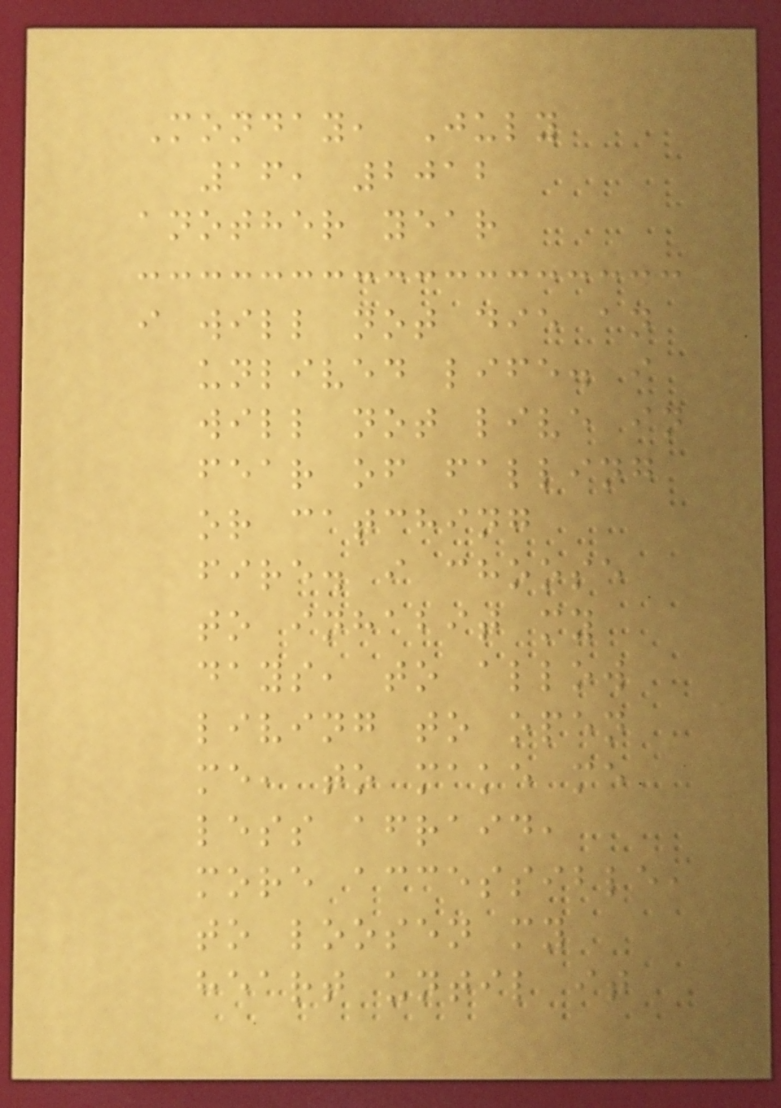Monday, July
16, 2012
another year
i will not die an
unlived life. i
will not live in
fear of falling
or catching
fire. i choose
to inhabit my
days, to allow
living to open
me, to make me
less afraid,
more accessible,
to loosen my
heart until it
